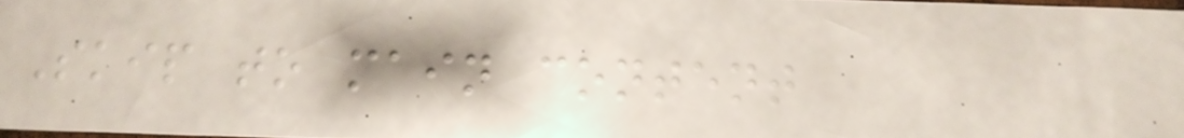Skip to main content
